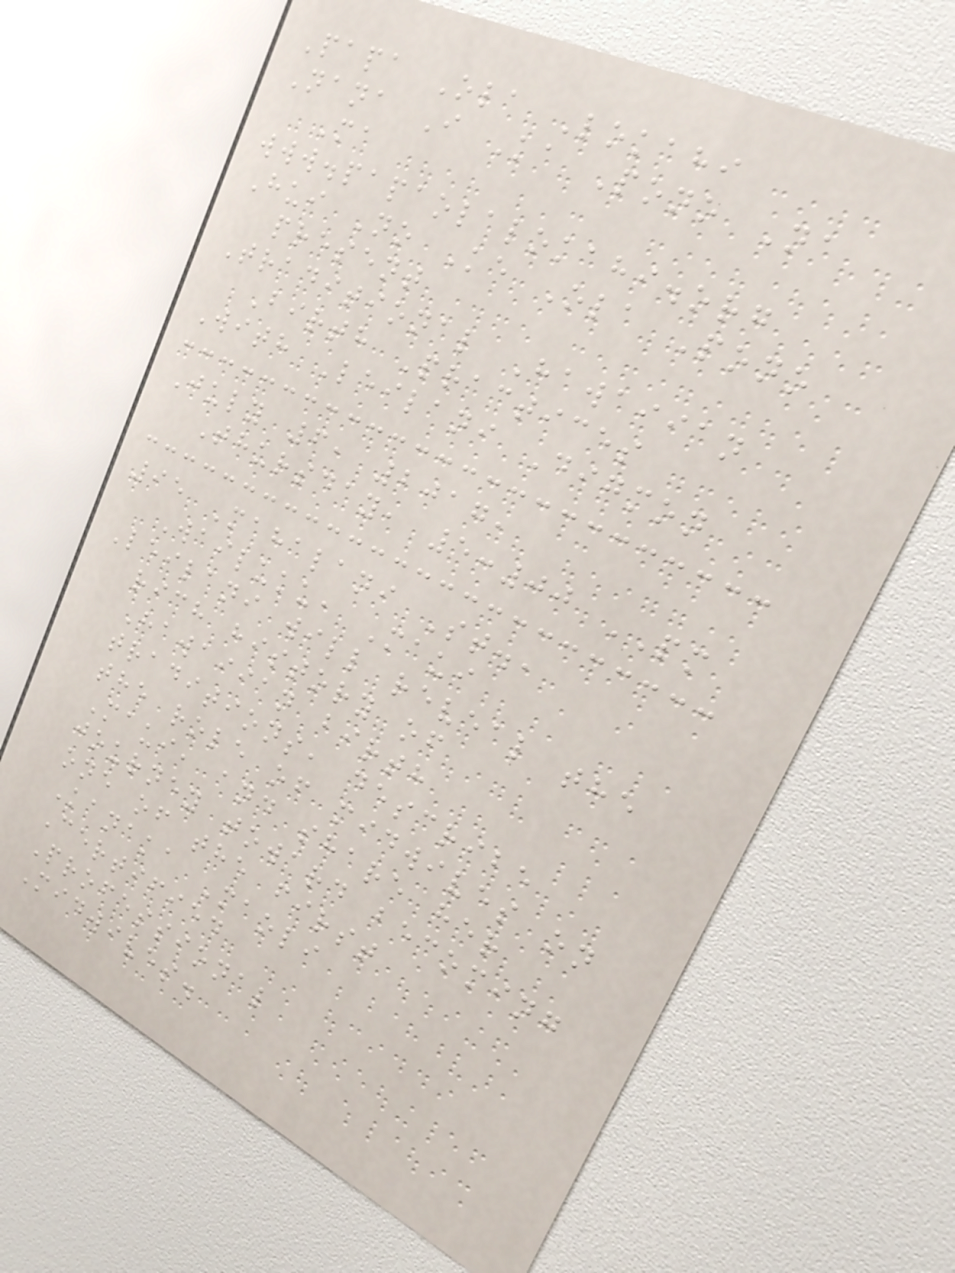Papa Ola Lokahi
Nana I Ka Pono Na
Ma
www.papaolalokahi.org
Hui No Ke Ola Pono
present
Traditional Hawaiian
Birth Practices
With Leilani Digmon
July 6, 2017,
Thursday, 5:00 PM
95 Mahalani St.,
Wailuku, Maui
Leilani will reveal the
rich history of
Hawaiian birth
traditions, describe
the role of midwives on
Maui, and share her
journey toward becoming
one of the first
Kanaka Maoli
Certified
Professional
Midwives.
